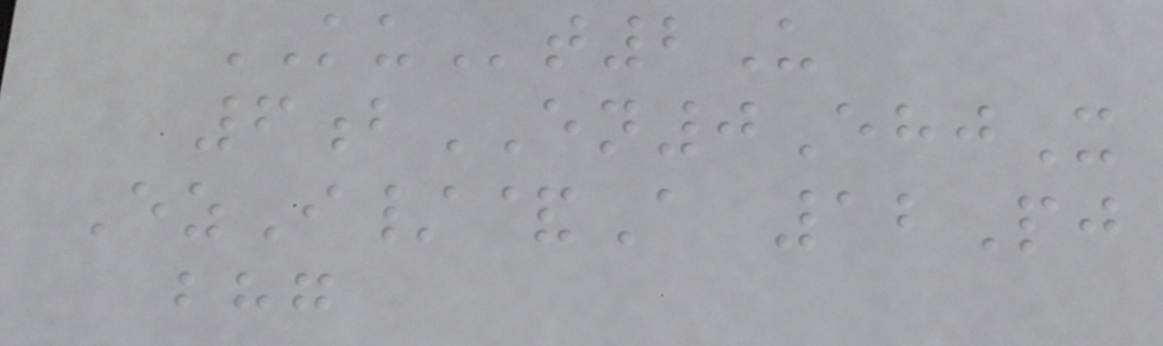KUt2U
6bEN0EhjX
EzI/&A 12Pj
bhg
